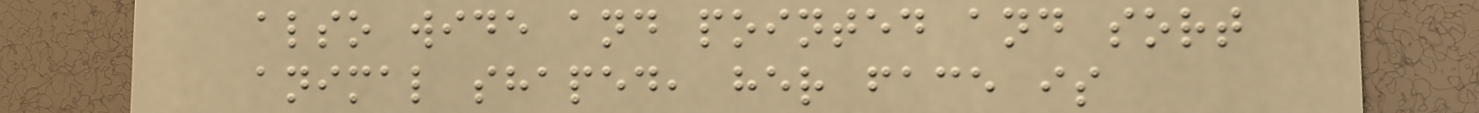also wide and pointed and sort
animal shaped, her face is
